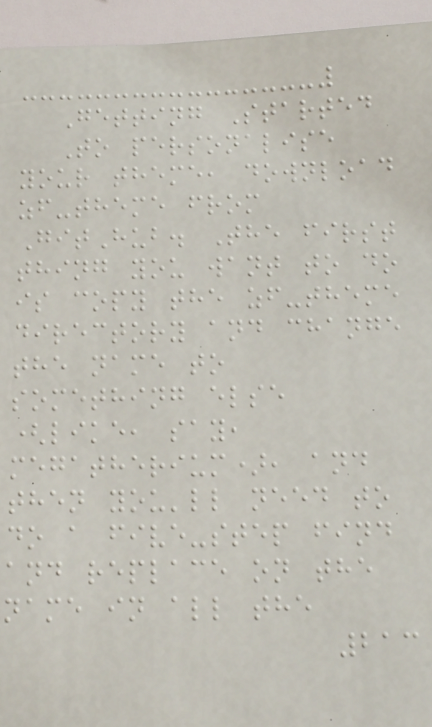Getting Started
To personalise
your theme, download
zf-theme from
GitHub. The first
thing you want to do
is copy the zf-theme
directory and change
the name to
something else
(like, say,
megatherium), and
then you'll need to
do a five-step find
and replace on the
name in all the
213
